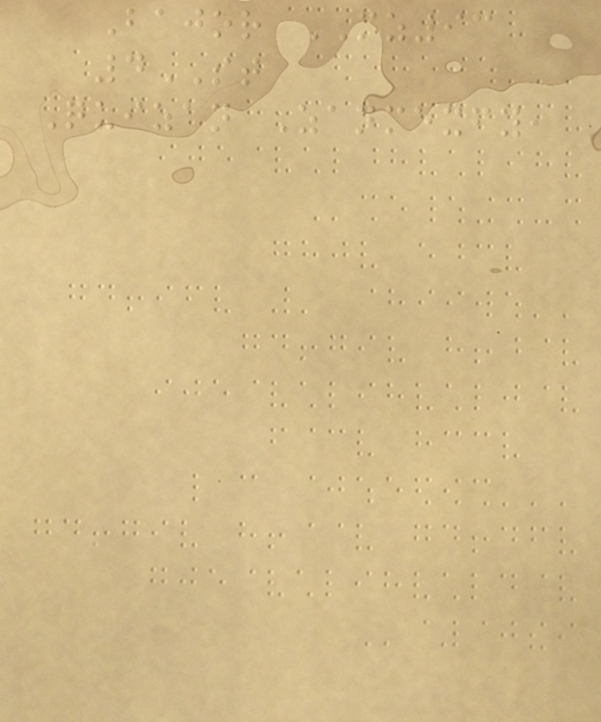Bajor MZ93
4ST
Quizan Zanmexfy,
